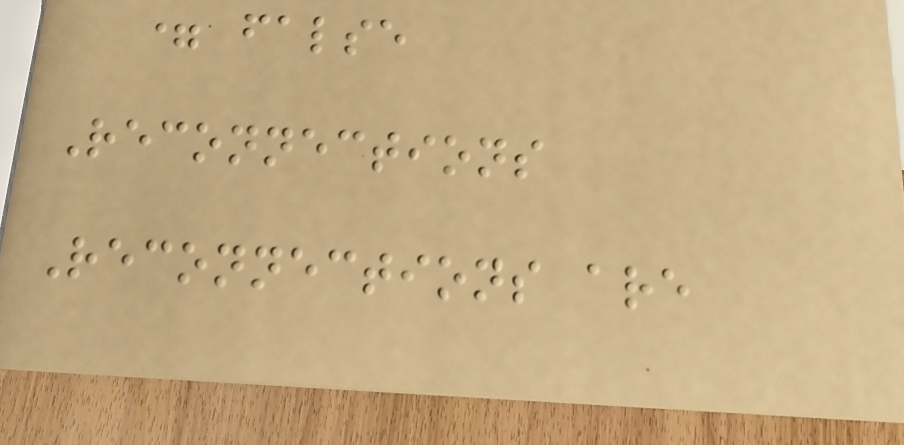= false
Reconnections
Reconnections are
